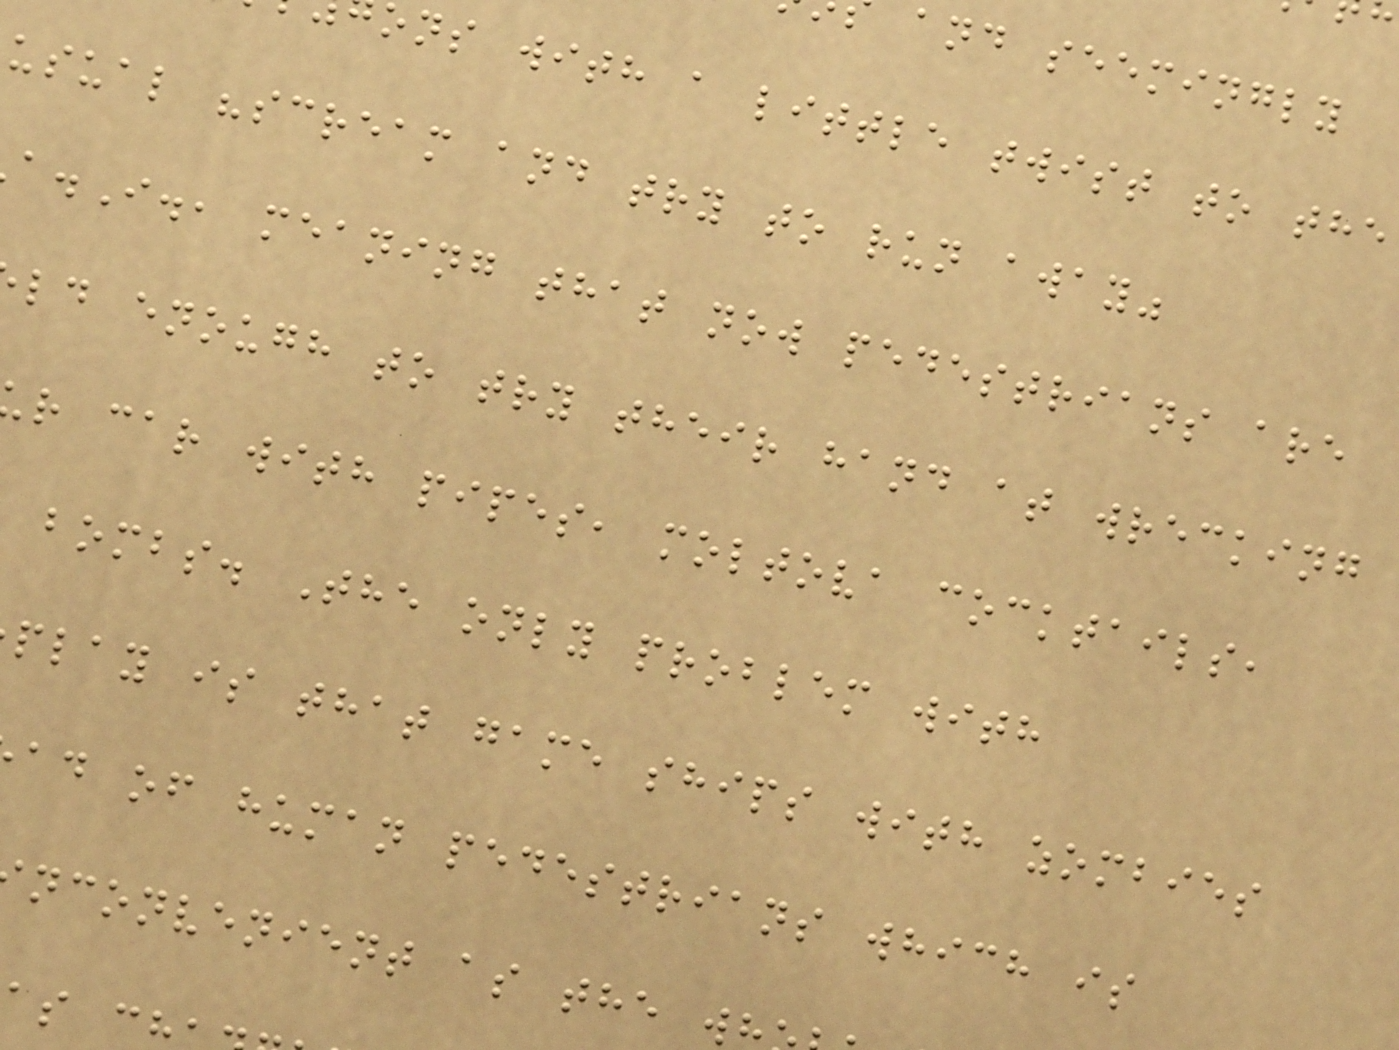and seemingly
ons with a little twist to the
usual "scream and try to run away"
.I., meaning that now pedestrians are
ld enough to try their hand at wrecking
r car with pipes, moltova cocktails,
bombs. The only problem with
play is that game ships with zombies
ad of human pedestrians which is
nconvenient as the w
